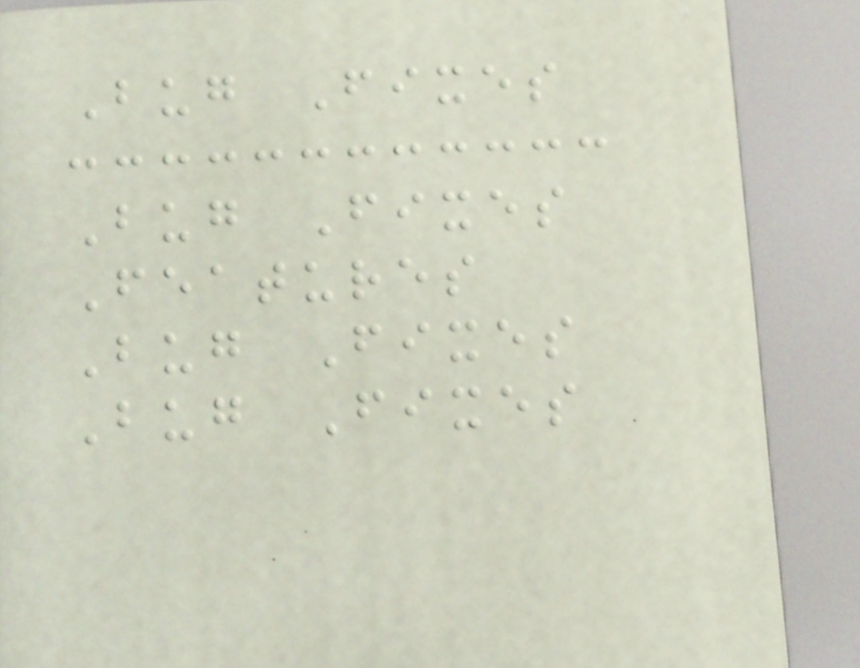Bug Fixes
Bug Fixes
Features
Bug Fixes
Bug Fixes
